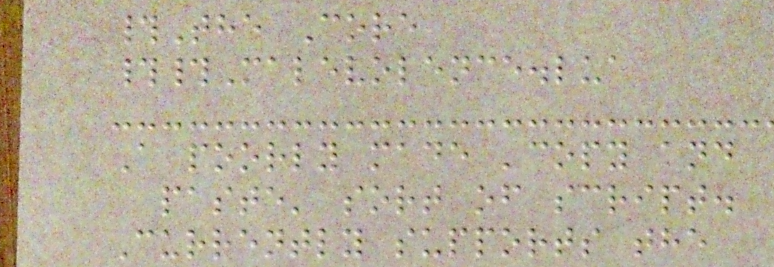#The Core
##Malevolence.lua
A poorly made 'copy and
paste' sort of script.
Currently supports the
